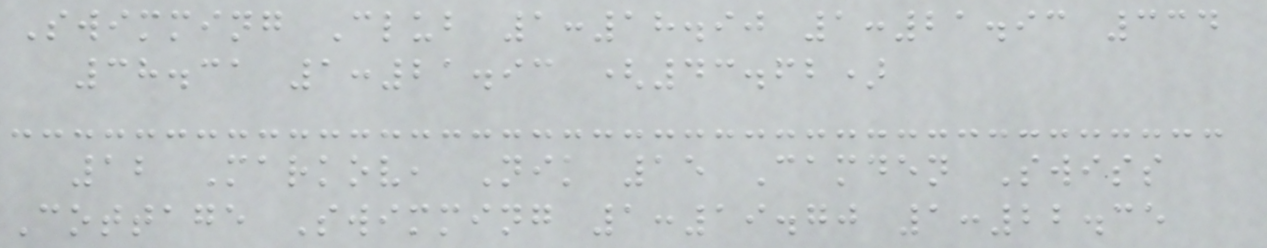Swimming Club 1:18.90 1:21.93 334
38.31 1:21.93 (43.62)
12 Markov, Nik 15 Camden Swiss
Cottage Swimming 1:19.70 1:22.35
